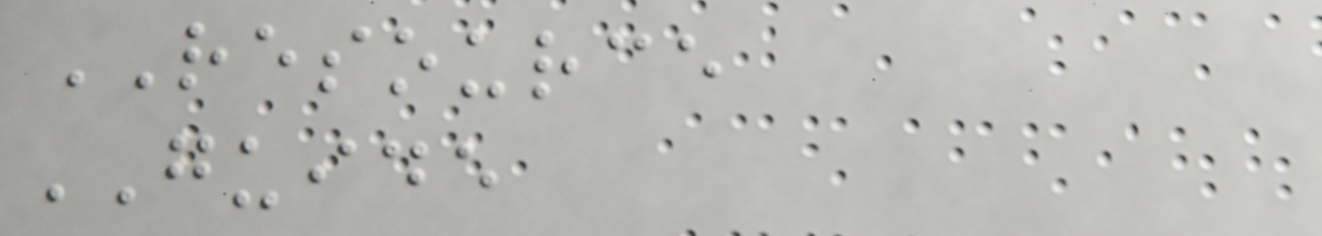RESOURCE
GUIDE
